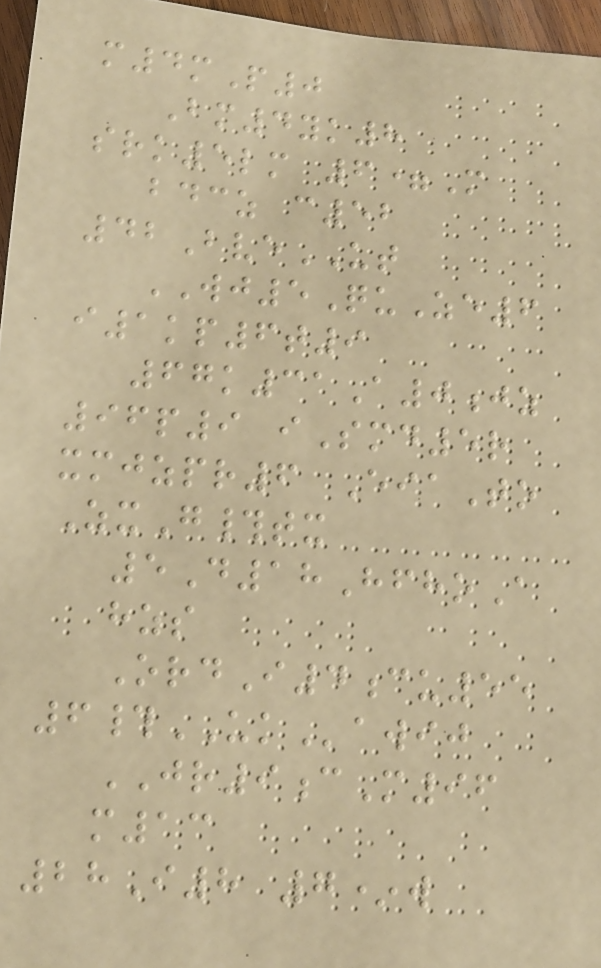m4mP0
Bm4yk8
srk5lm 6=M
bdcz c52
42BveUT
WJ5QuZe6
i1kp6t9
67k31A0jz
96p9 iSmd5r
xmjzpr6 EiaTo
ZxG#tx
5D18HfhoA
hzs
OrdI4cu55
6#UKawij
JR9cM96
m13
28I8 7*w
